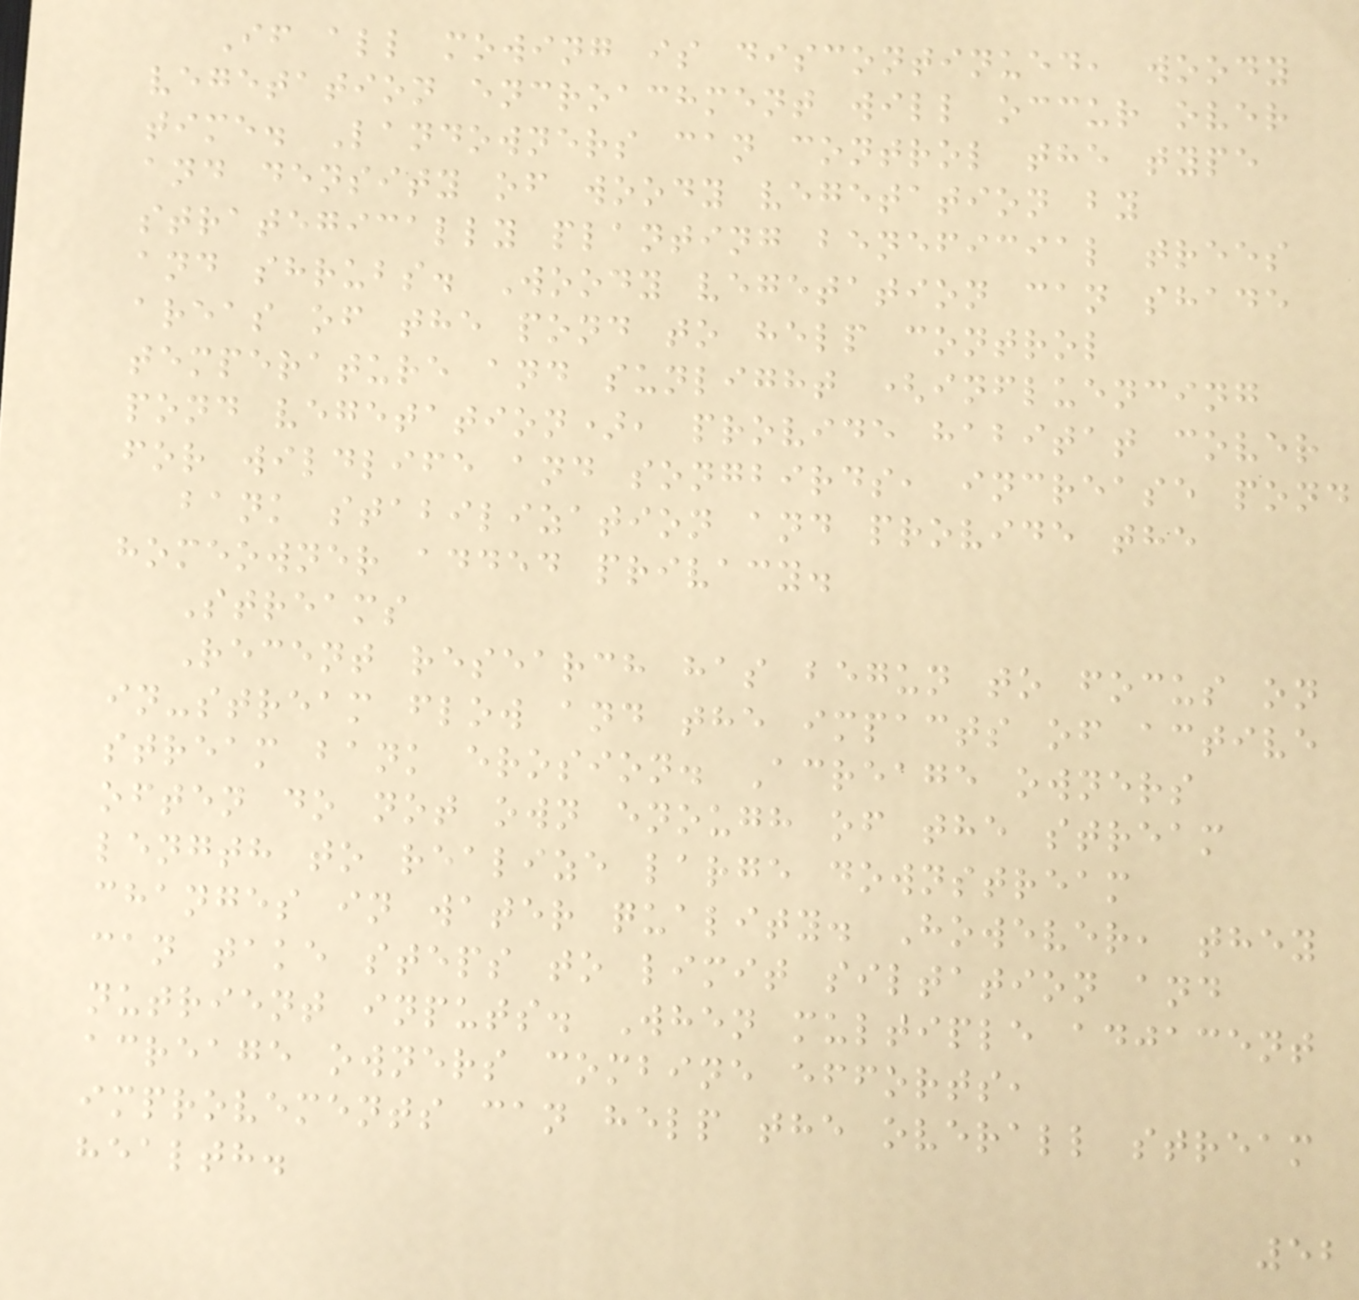If all mowing is discontinued, woody
vegetation encroachment will occur over
time. Landowners can control the type
and density of woody vegetation by
strategically planting beneficial trees
and shrubs. Woody vegetation can shade
areas of the pond to help control
temperature and sunlight (influencing
pond vegetation), provide habitat cover
for wildlife and songbirds, increase pond
bank stabilization and provide the
homeowner added privacy.
Streams
Recent research has begun to focus on
in-stream flow and the impacts of active
stream bank erosion. Acreage owners
often do not own enough of the stream
length to realize large downstream
changes in water quality. However, they
can take steps to limit siltation and
nutrient inputs. When multiple adjacent
acreage owners combine efforts,
improvements can help the overall stream
health.
52
